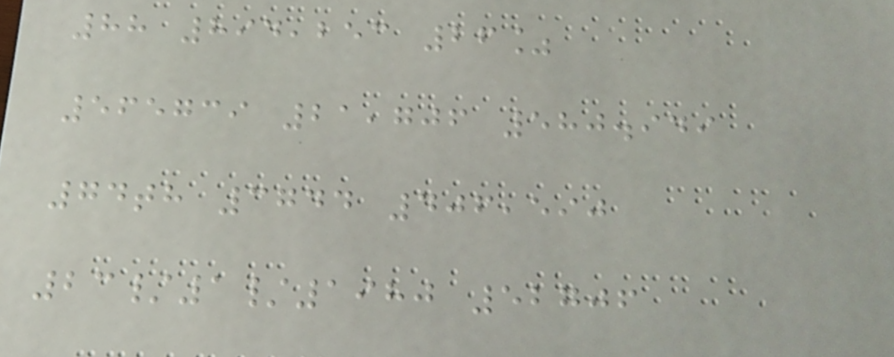88 894,253 26%
565739 21,706 580.949
74th 3744 406,590
23/1/1980 52706
